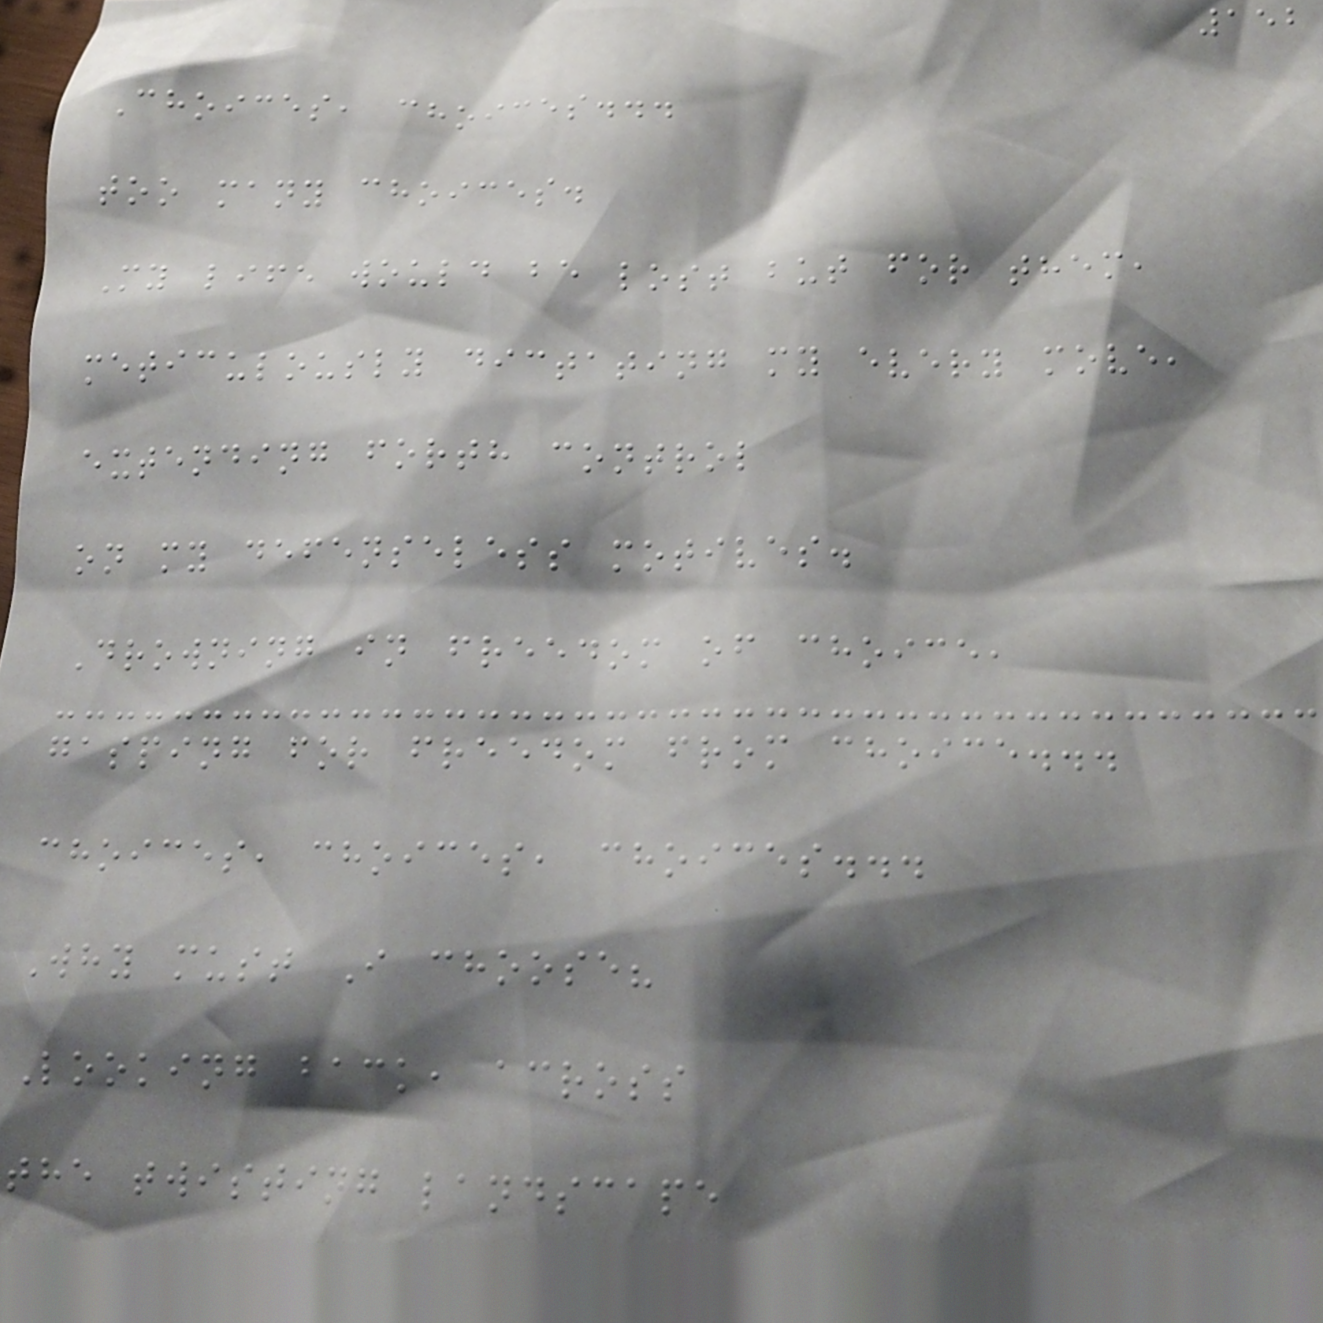152
Choices, choices...
too many choices.
My life would be lost but for them,
meticulously dictating my every move,
extending forth control
on my defenseless motives.
Drowning in freedom of choice,
gasping for freedom from choice...
choices, choices, choices...
Why must I choose?
Looking back, across
the twisting landscape
